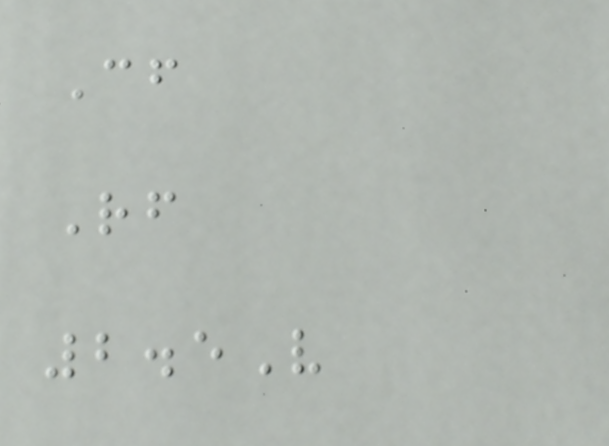Cf
Rf
2.5V
